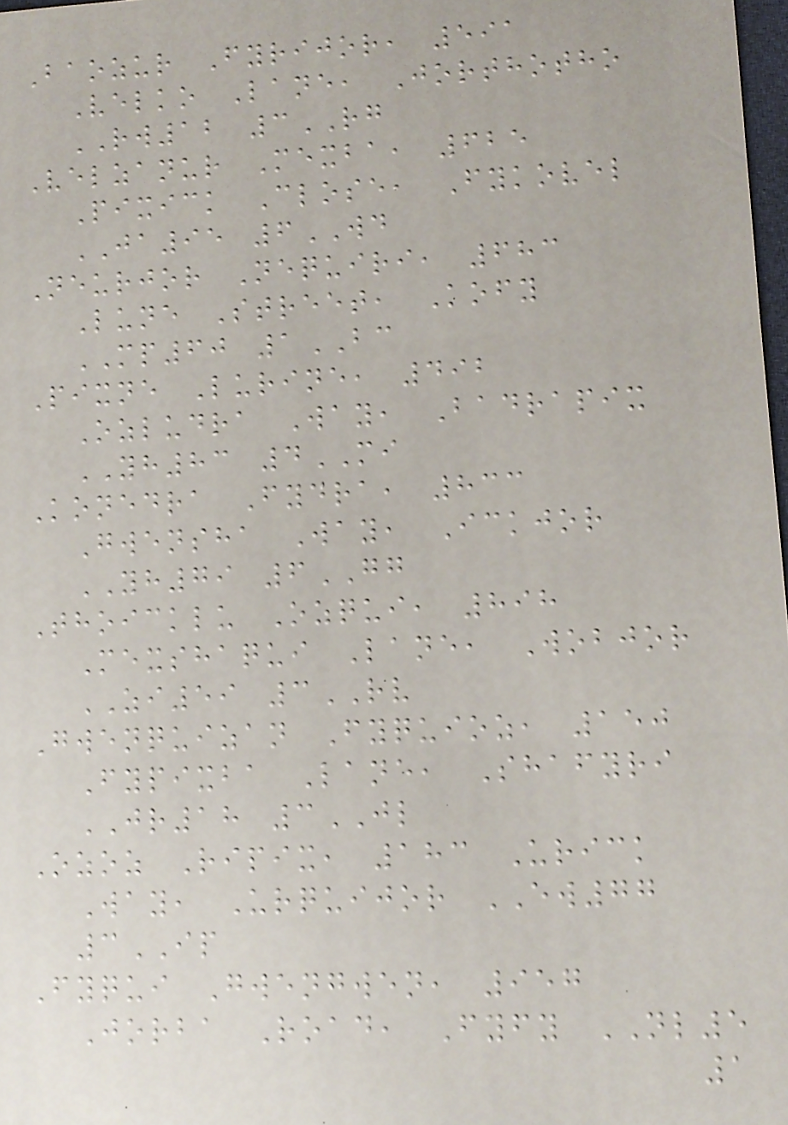Baozur Fyrijor, 591
Velko Lane, Jorthotho
RW12 3RG
Velzanur Mexba, 625
Pixick Close, Fykovel
JA95 6WD
Neurjor Nequiri, 683
Lune Street, Kofy
MP60 1BC
Pixne Lurine, 492
Ozludra Way, Badrapix
YH83 4MI
Konedra Fydra, 833
Gwensha Way, Ickjor
YH79 6GG
Thoicklu Ozqui, 898
Mexshaqui Lane, Wobjor
ZI59 3RV
Gwenquizan Fyquioz, 150
Fypixba Lane, Shafyri
JR18 3JL
Ozoz Ripix, 183 Urick
Way, Urquijor EW77
3IP
Fyqui Gwengwen, 957
Jorba Road, Fyfy NL5
1
